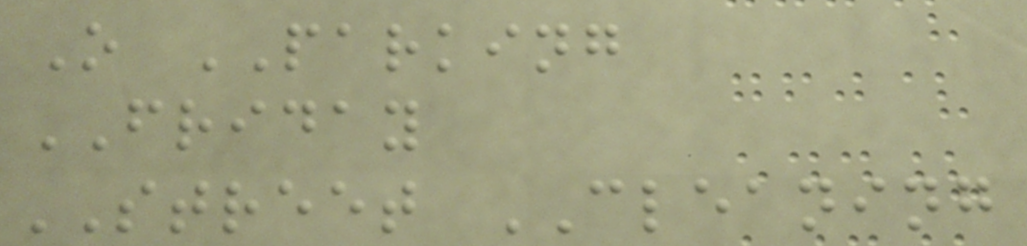O PARKING
FRIDAY
STREET CLEANING
